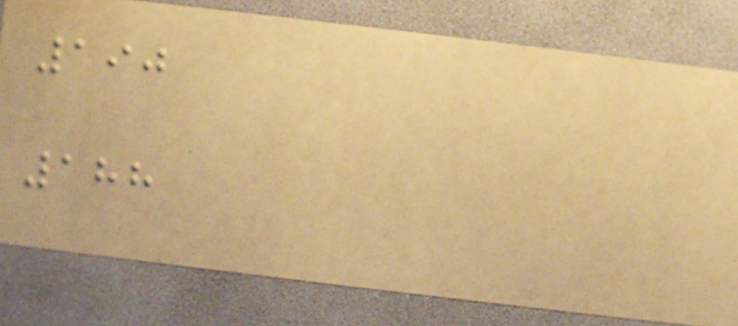190
188
